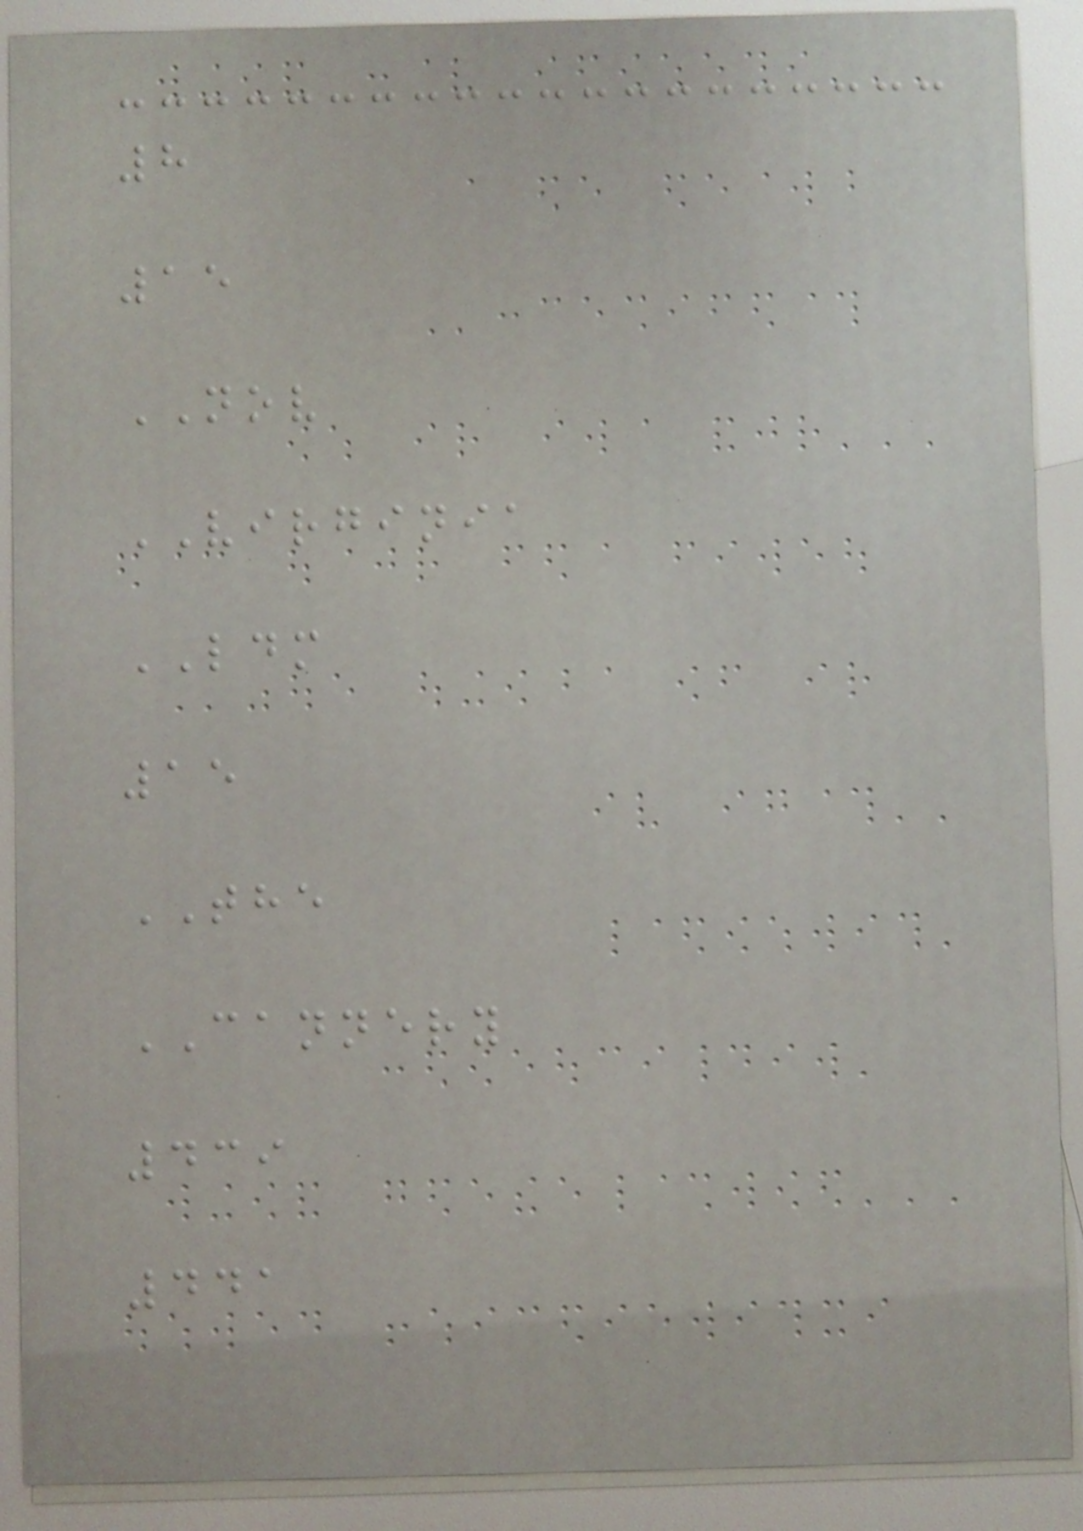8
15
NOV
VIRGINIA
LDM
15
THE
CANNERY
439
441
